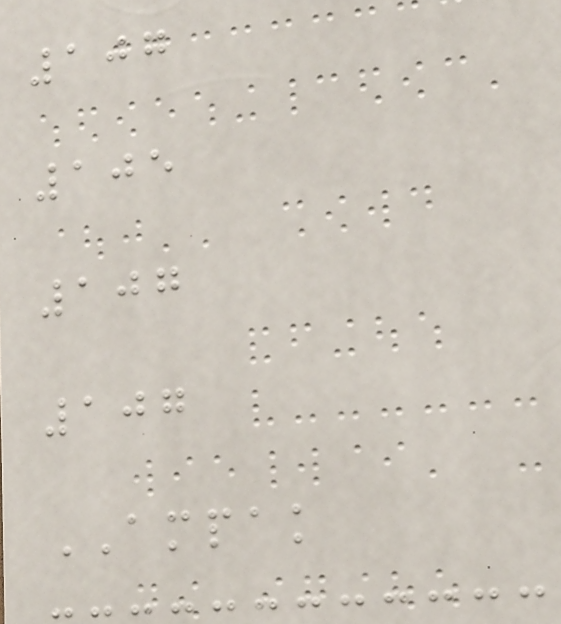107
105
107
107
AMPAK
